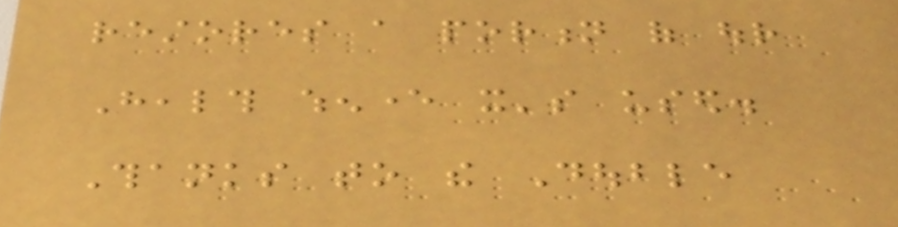restores a portion of our
Health whenever it's used.
Thanks to the Double
